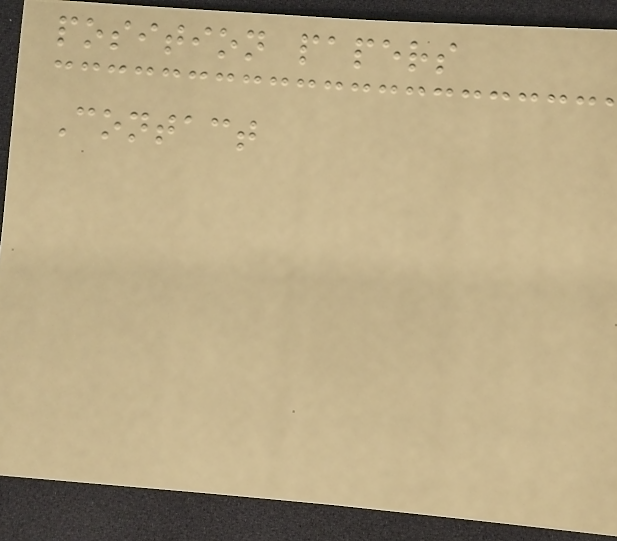position papers
Contact
